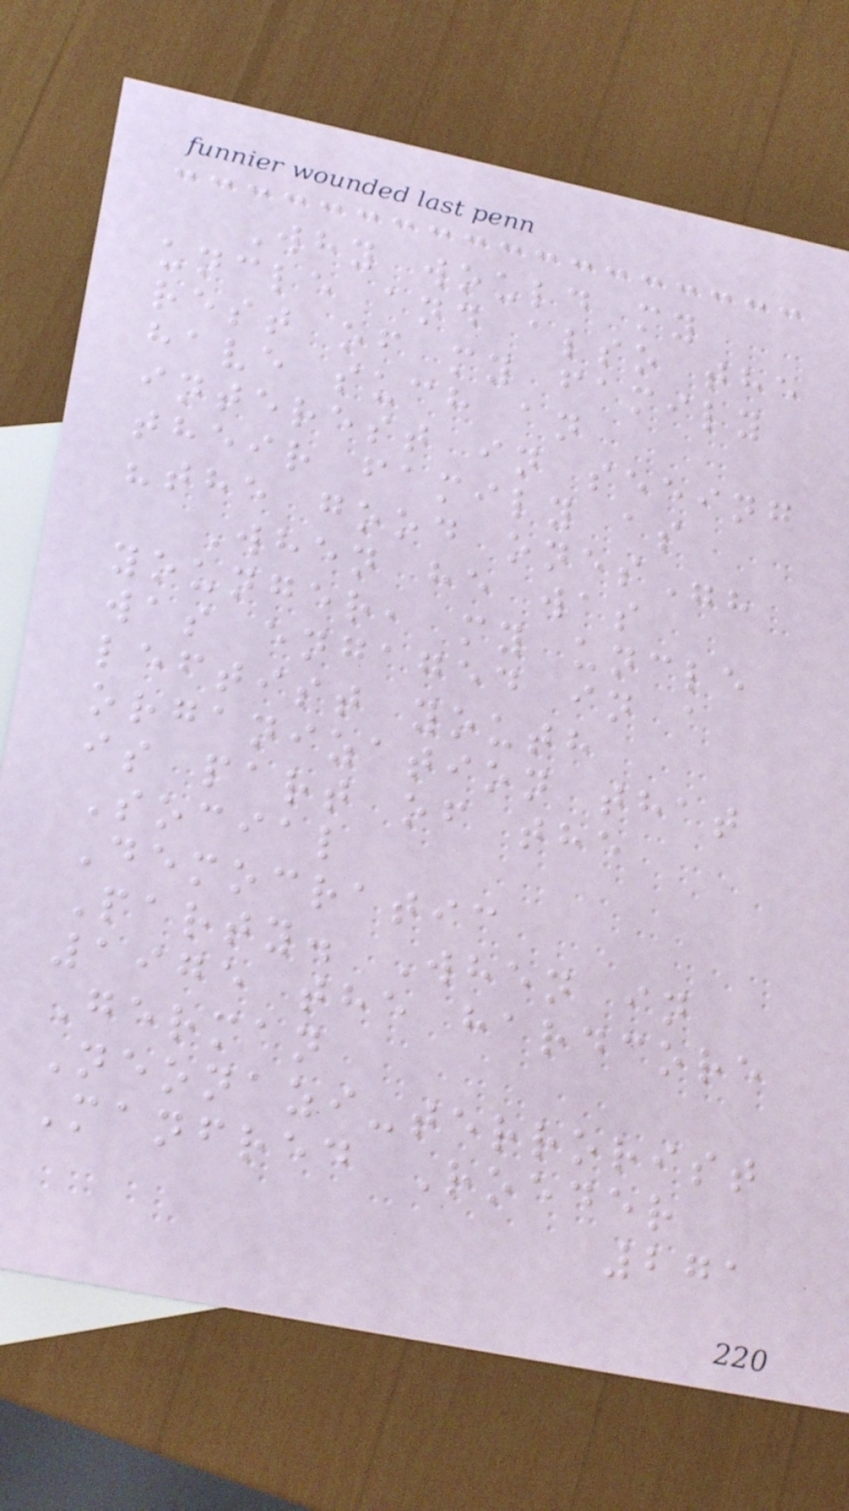Why would my
uncle and also the
rest of my family
have such an
interest in seeing
their family as
"the good ones"?
When he was
younger, my uncle
was engaged in a
leftist youth
organization that
is part of the
Social
Democratic
Party. When in
1975 the hardcore
German
Neonazi-terrorist
Manfred Roeder
271
